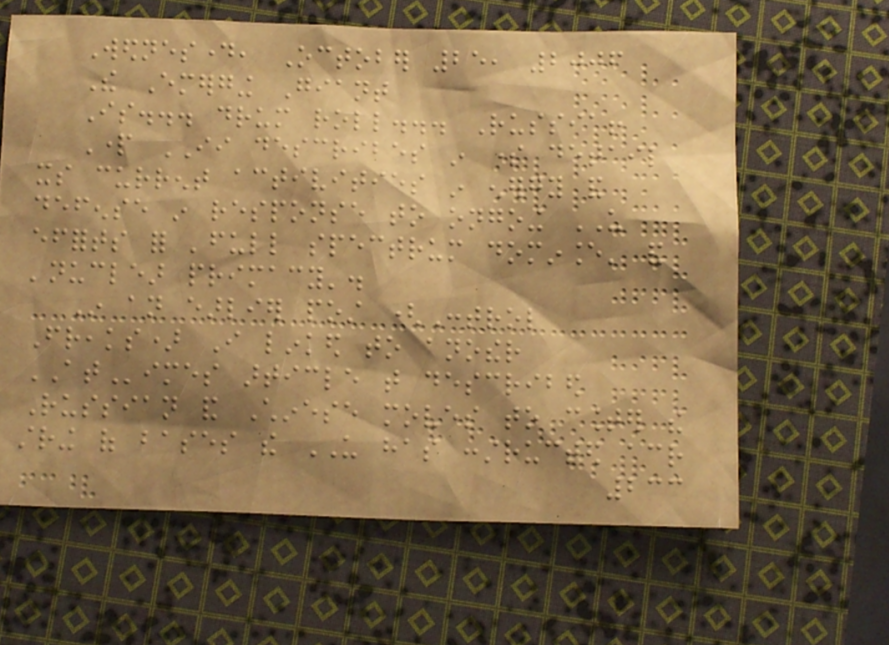Wednesday, October 25, 2006
The Emerging Giant
Is... drum roll... Russia!
Part II describes in some detail
its current activities in energy and
defense in response to ongoing US
efforts for 'full spectrum dominance' and
'nuclear primacy'.
In an earlier post (Control
Freaks) I linked to another
ATimes article that described
Russian and Chinese moves to counter the
string of bases the US has constructed across
233
